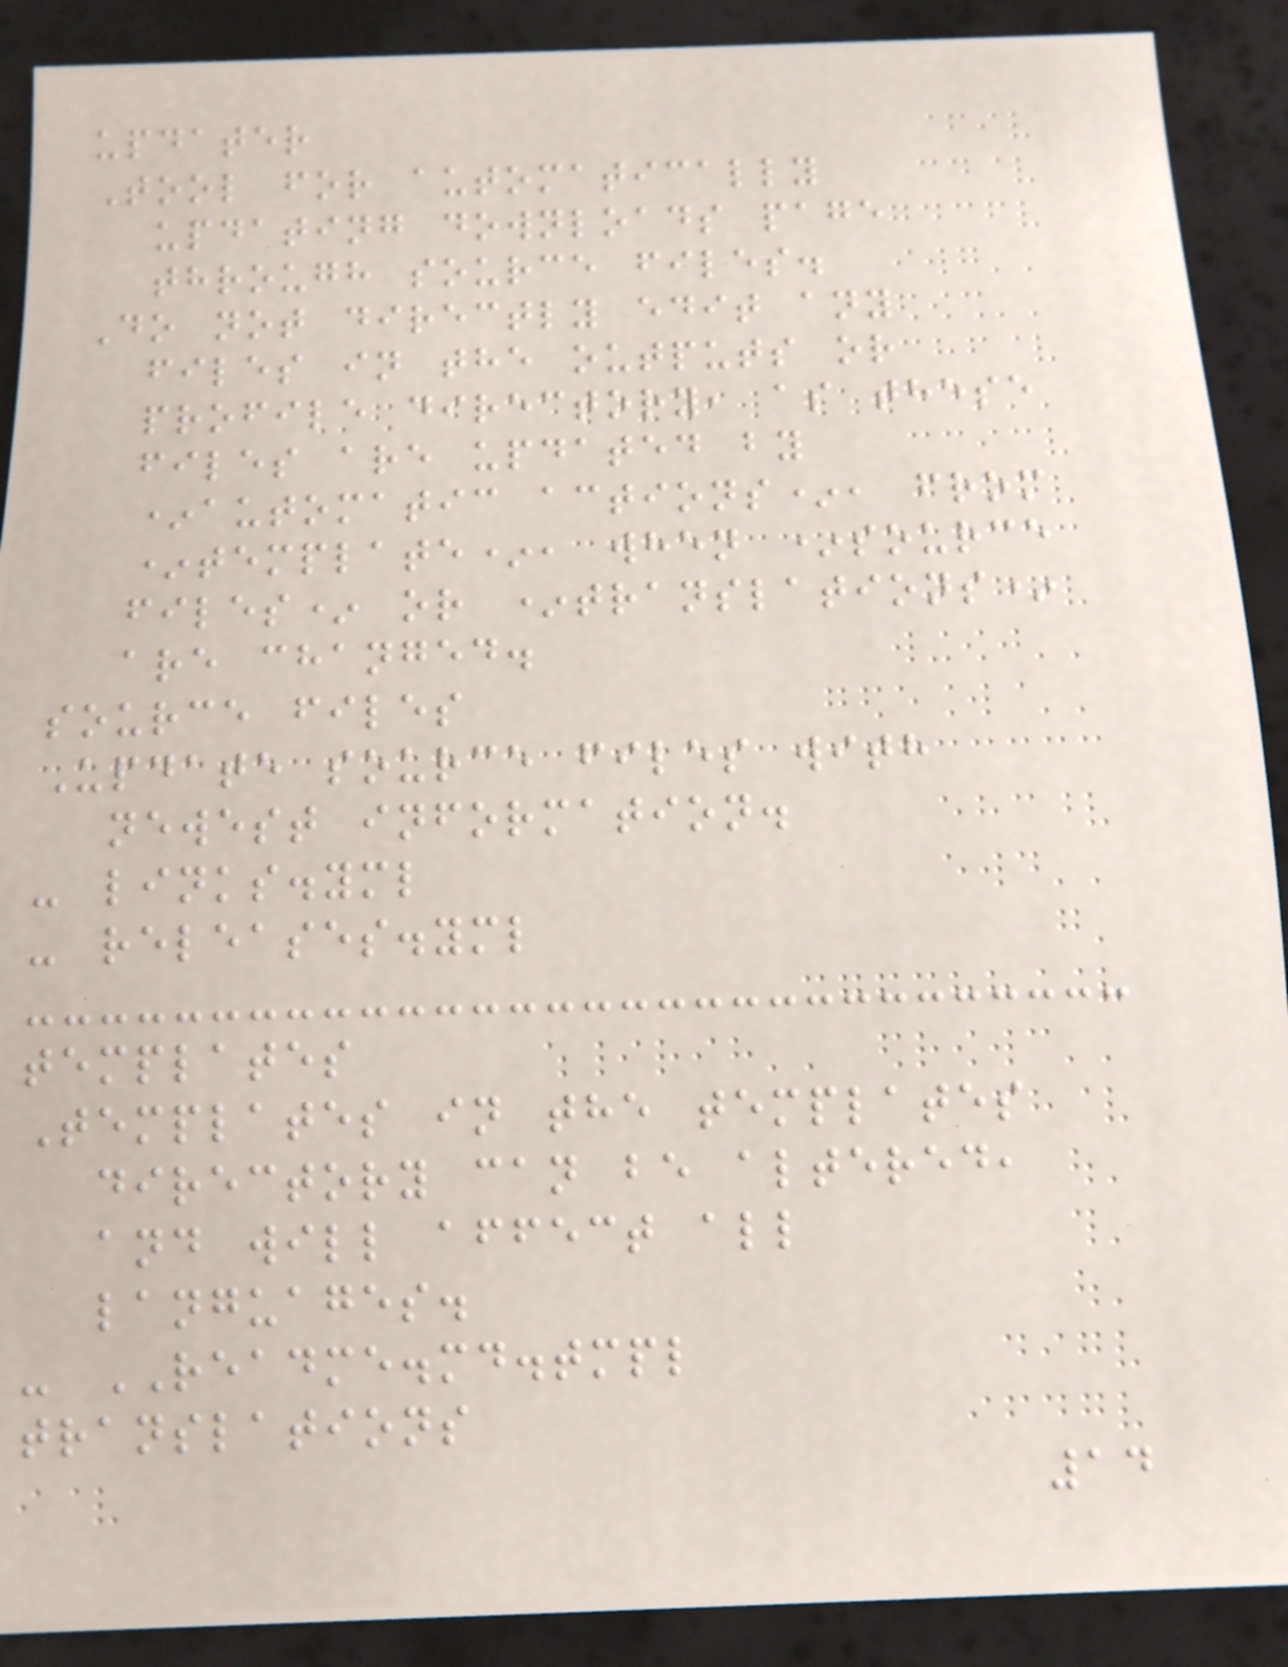updater
Tool for automatically
updating downloads page
through source files.
Do not directly edit any
files in the outputs or
profile directory, as these
files are updated by
*automatic actions*, from
*template*, when *source
files* or *translations*
are changed.
source files
Update source files with
newest information.
- links.yml
- releases.yml
templates
Templates in the templates
directory can be altered,
and will affect all
languages.
- README.md.tmpl
translations
14
